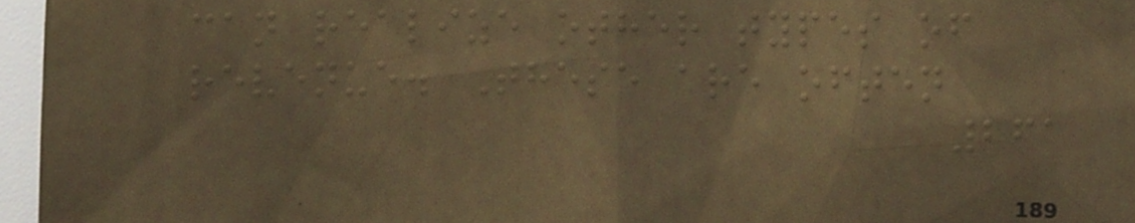can realize other types of
revenue. These are often
261
